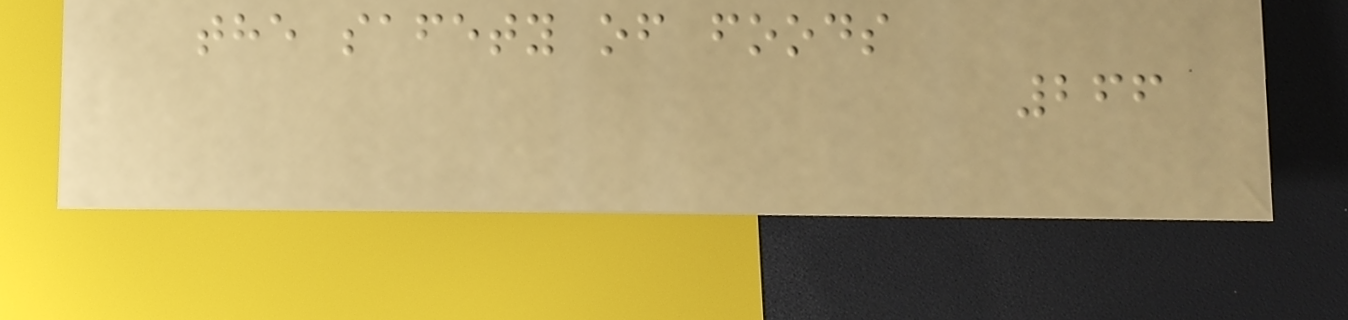the safety of foods
266
